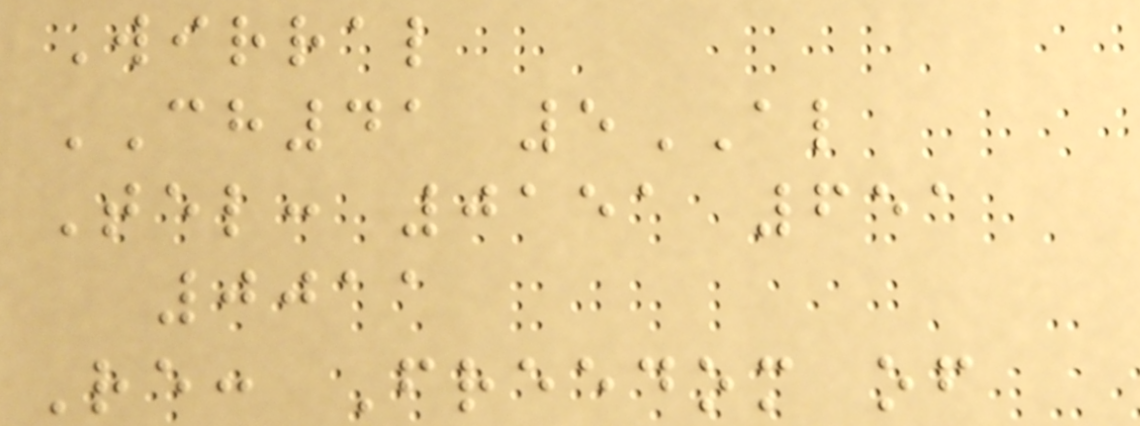Wirral
CH41 5AL
Tel: 0151 651
0011
Re: Freedom of
